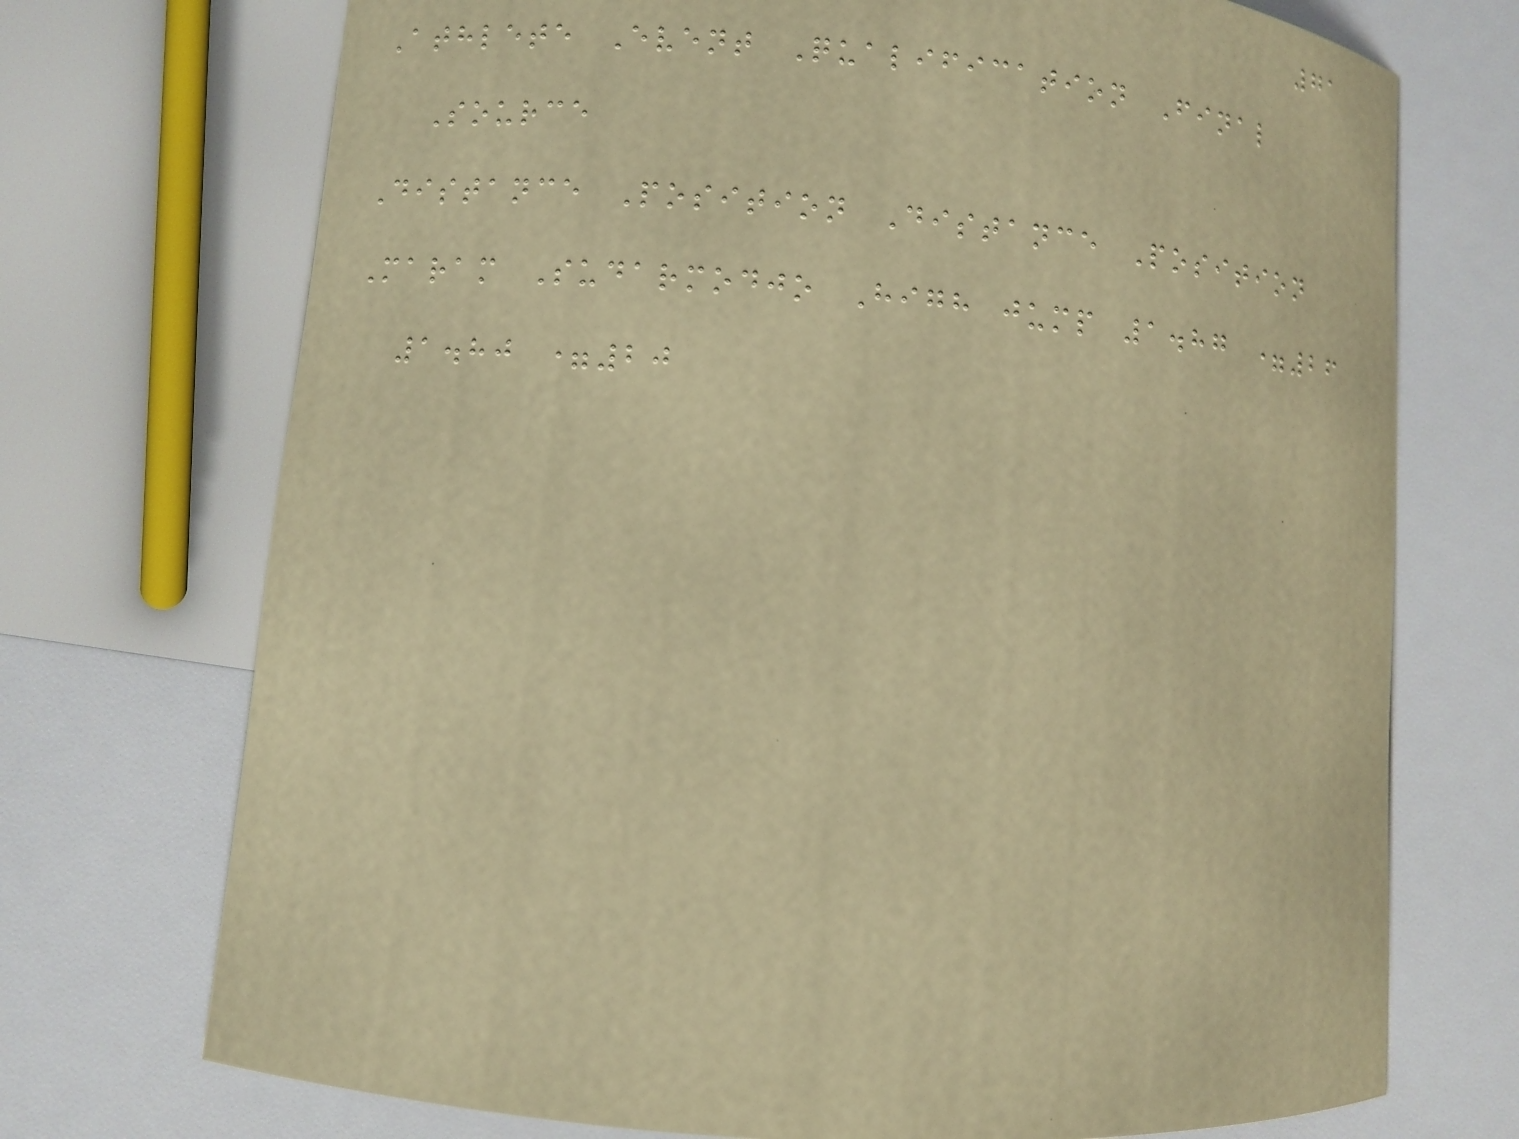71
Athlete Event Qualification Final
Source
Distance Position Distance Position
Maram Sudarmodjo High jump 1.87 =26
1.80 =20
